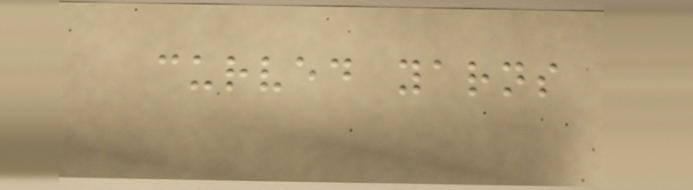curved yarns
